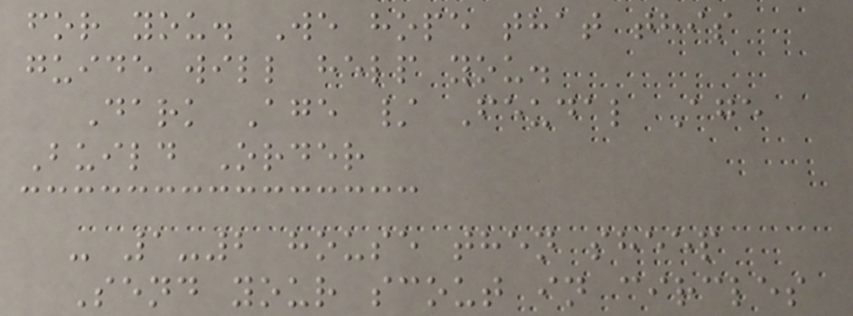for you. We hope that this
guide will help you.
Dark Age / Feudal Age
Build Order
- 1-2 house then sheep
Send your scout in circles
